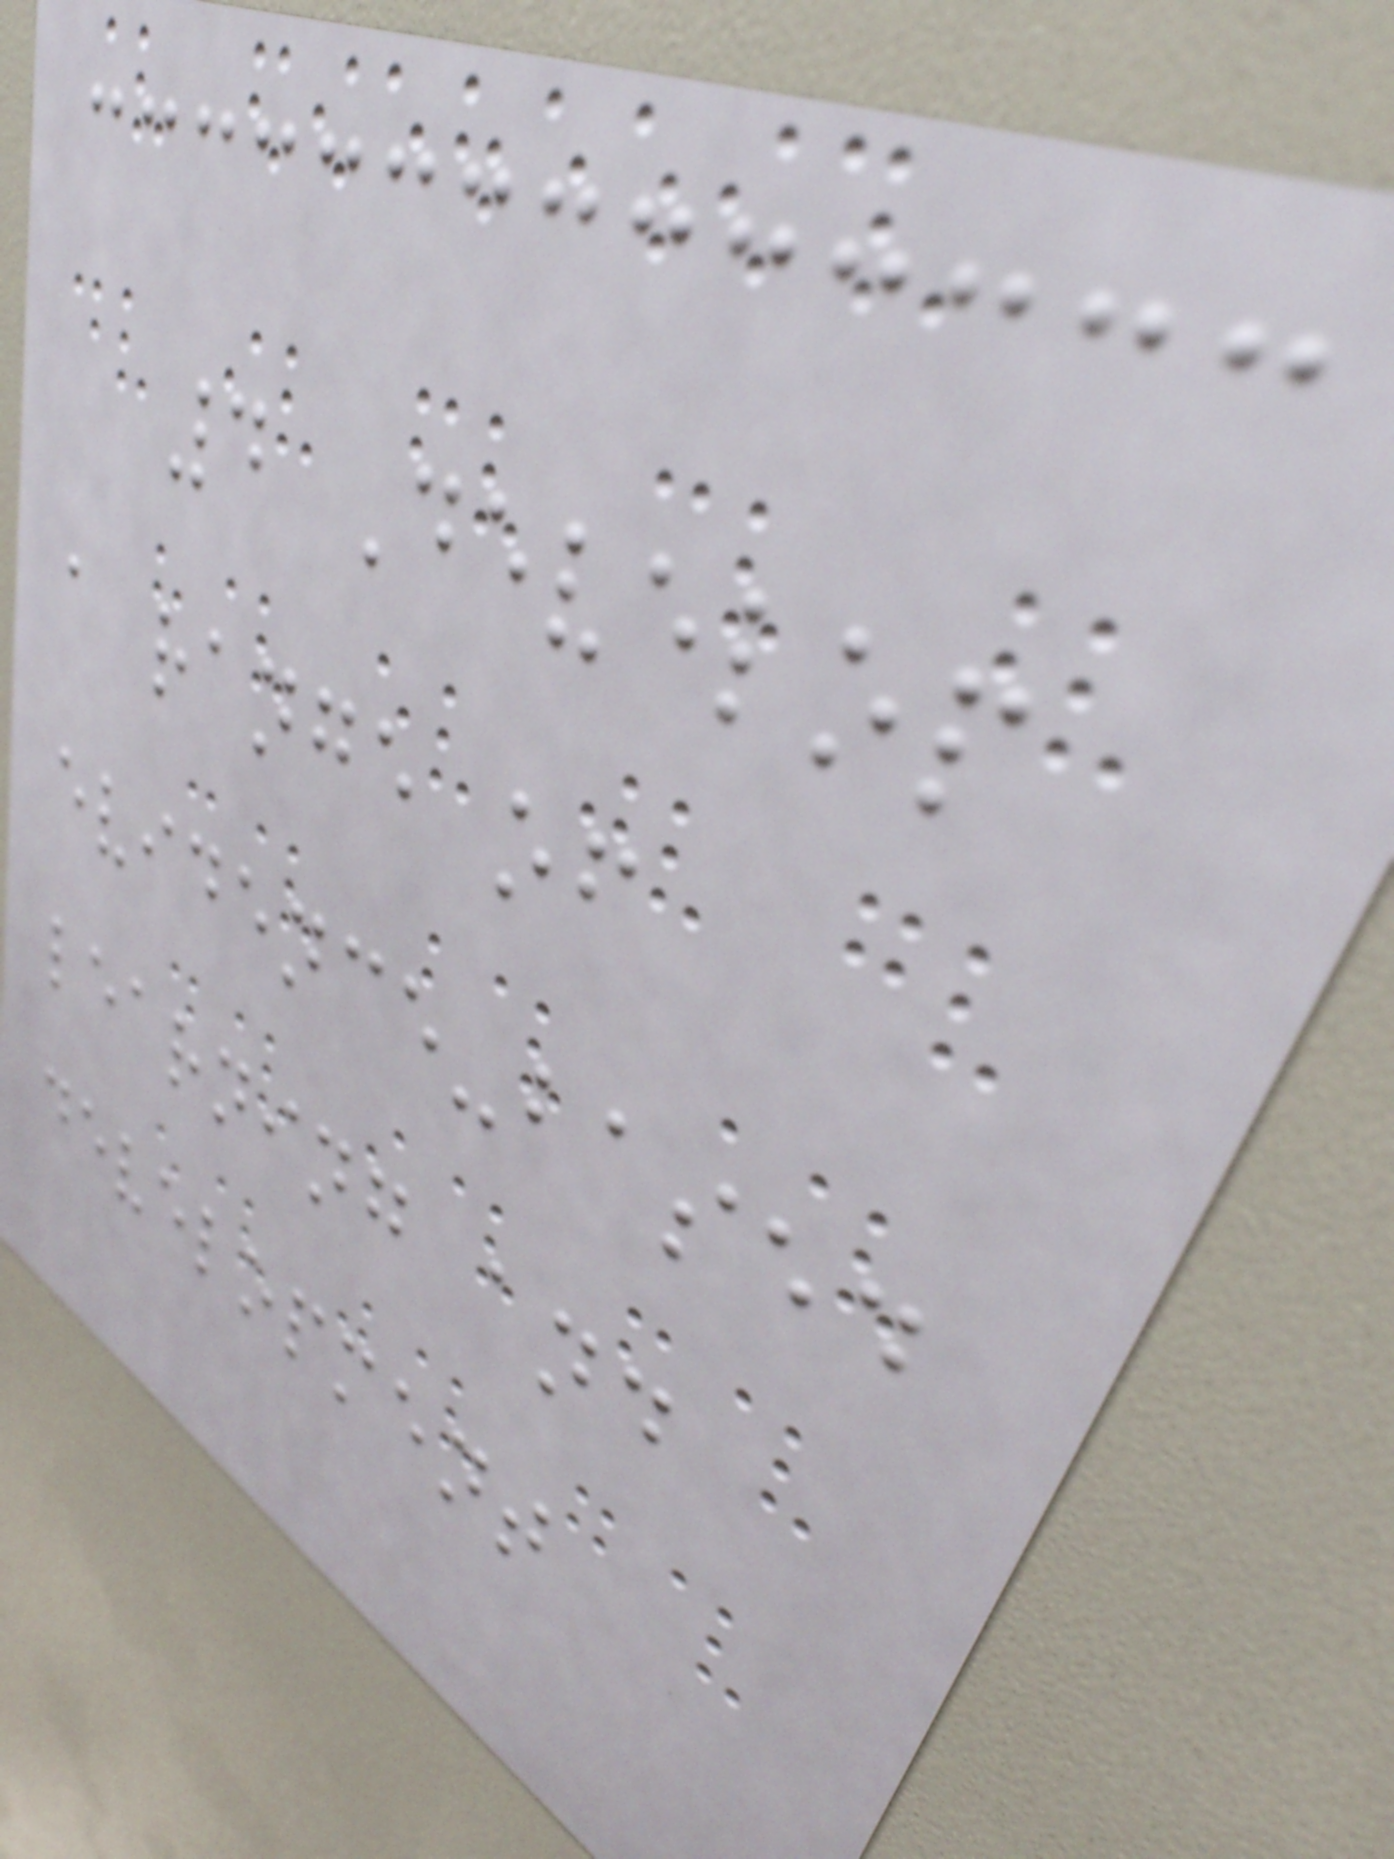4 Develop
a range of
evidence-based
learning and
development
